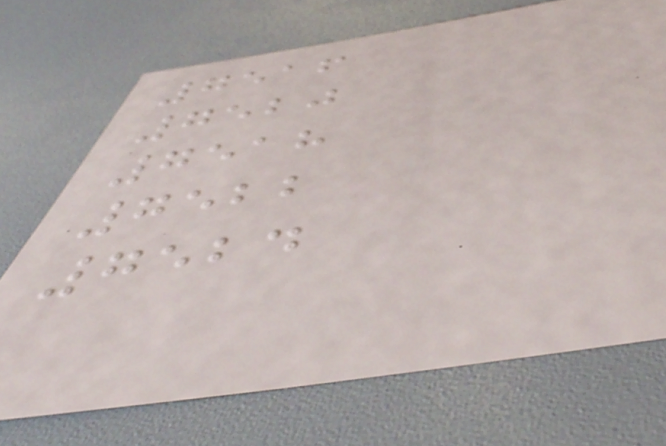7516
7520
7518
7522
7524
